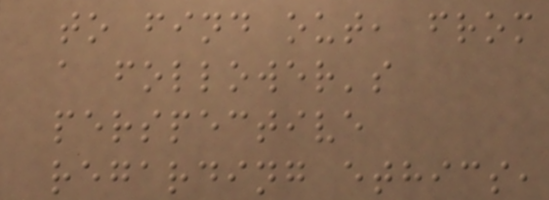to find out, from
a follower's
perspective
regarding ethics,
